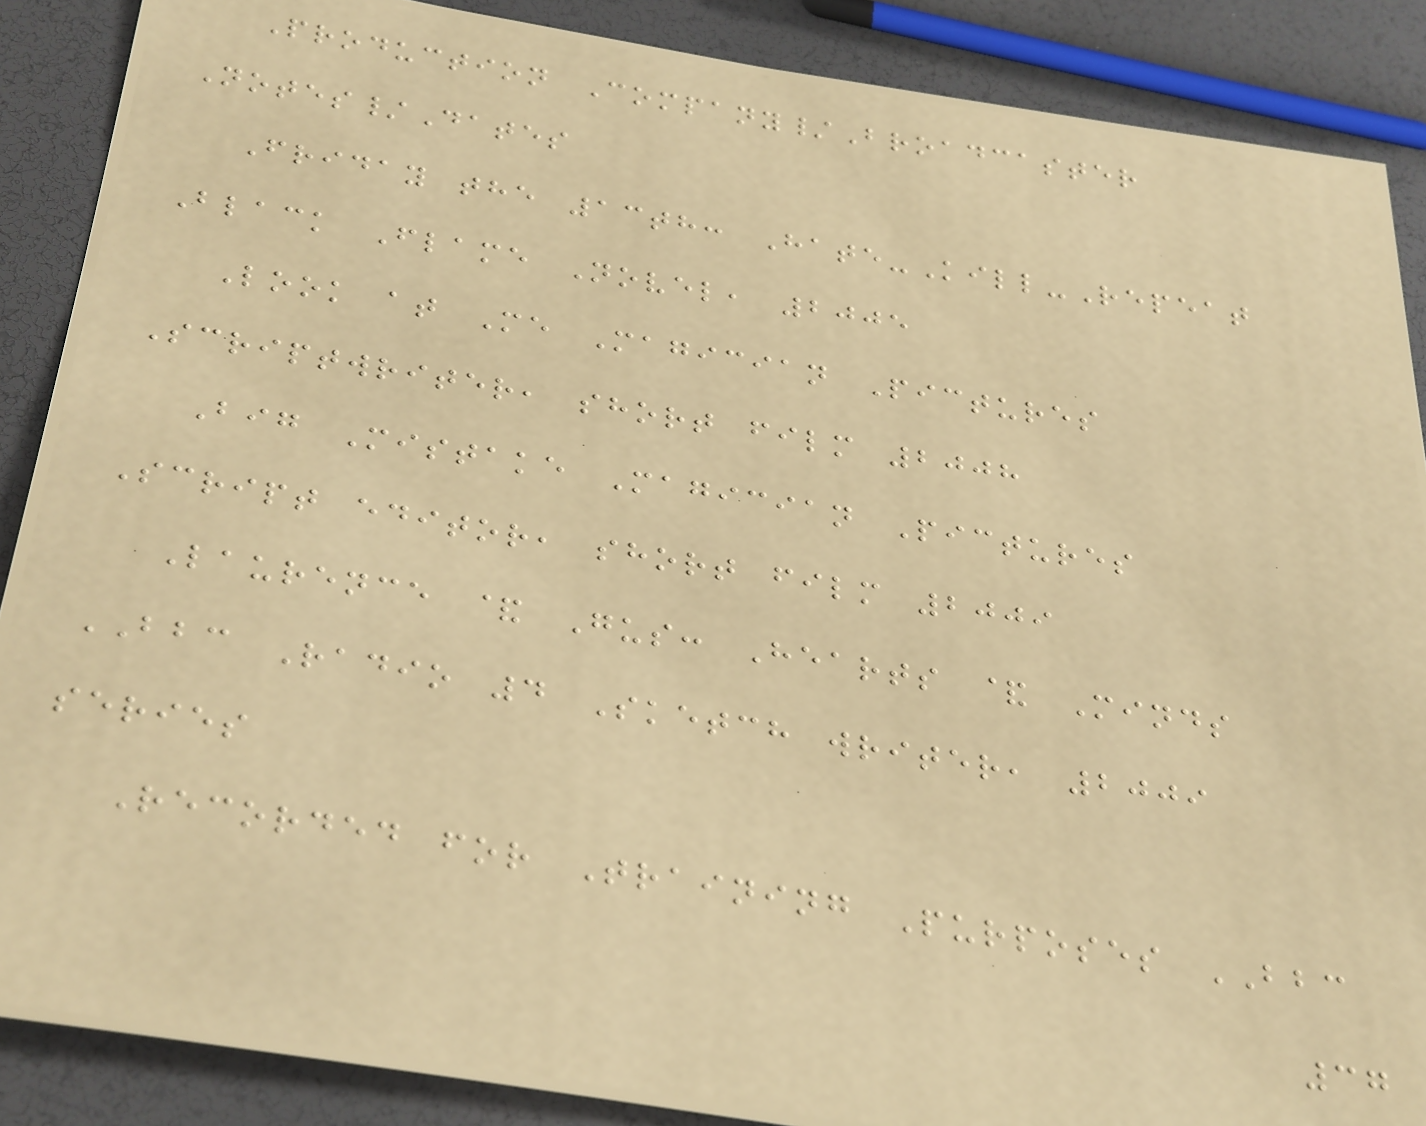Production Company/Broadcaster
Notes/Dates
Friday the 13th: Hate-Kill-Repeat
Black Flame Novel, 2005
Look at Me Magician Pictures
Scriptwriter, short film 2008
Big Mistake Magician Pictures
Script editor, short film 2009
Laurence & Gus: Hearts & Minds
BBC Radio 4 Sketch writer, 2009
series
Recorded for Training Purposes BBC
37
